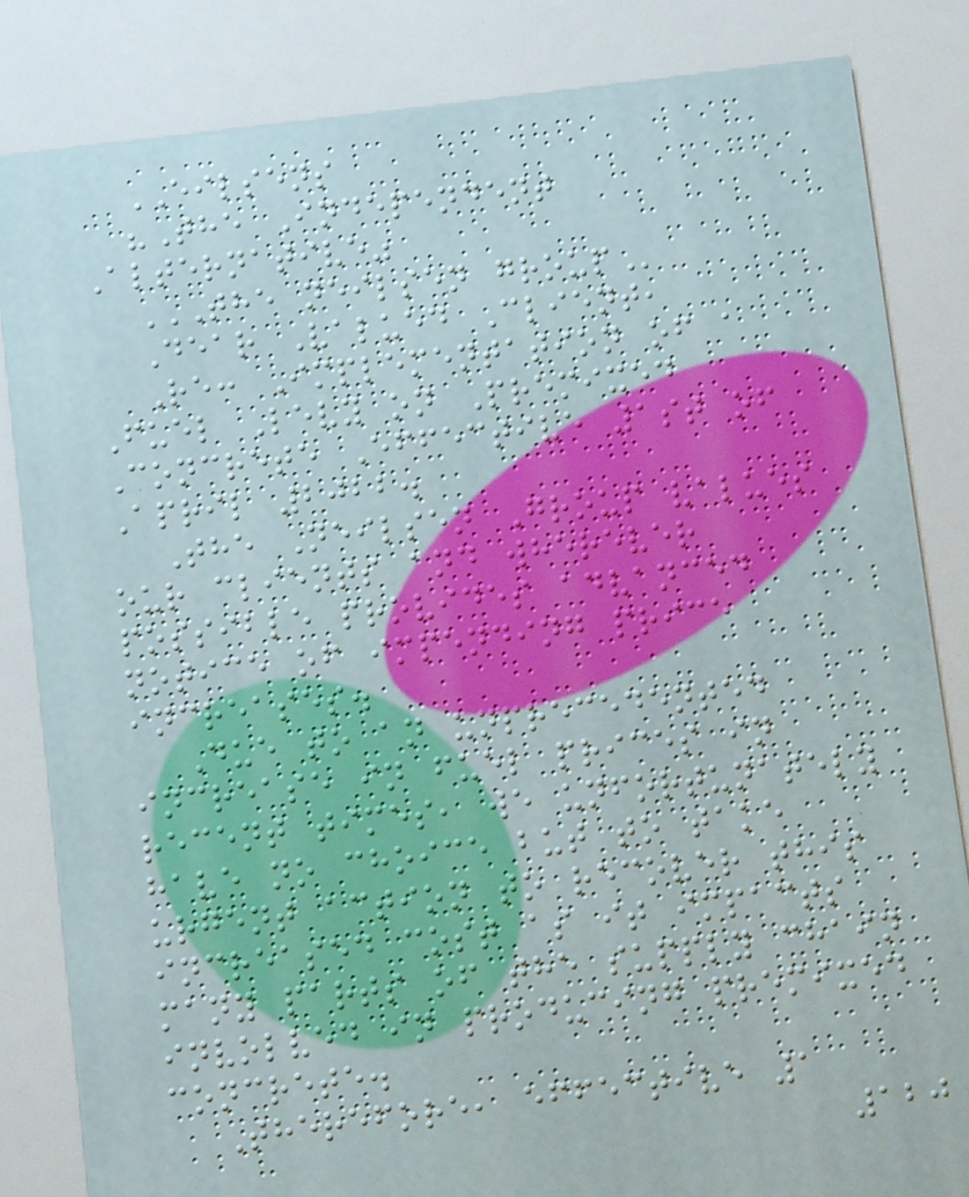EILSENS
"The Independent
Alternative"
THE NEILSEN GROUP
Dear Valued Client,
Re: Implementation of a
Fuel Levy on Premixed
Concrete Effective 1st of
April 2022.
The Neilsen Group values
our clients and wherever
possible provides advanced
notice of impending price
increases.
Due to an unprecedented
increase in fuel prices in
recent times, we unfortunately
have no choice but to take
urgent action to recover this
increased cost as it impacts
many parts of the supply chain
involved in producing premixed
concrete.
Therefore, effective 1
120
